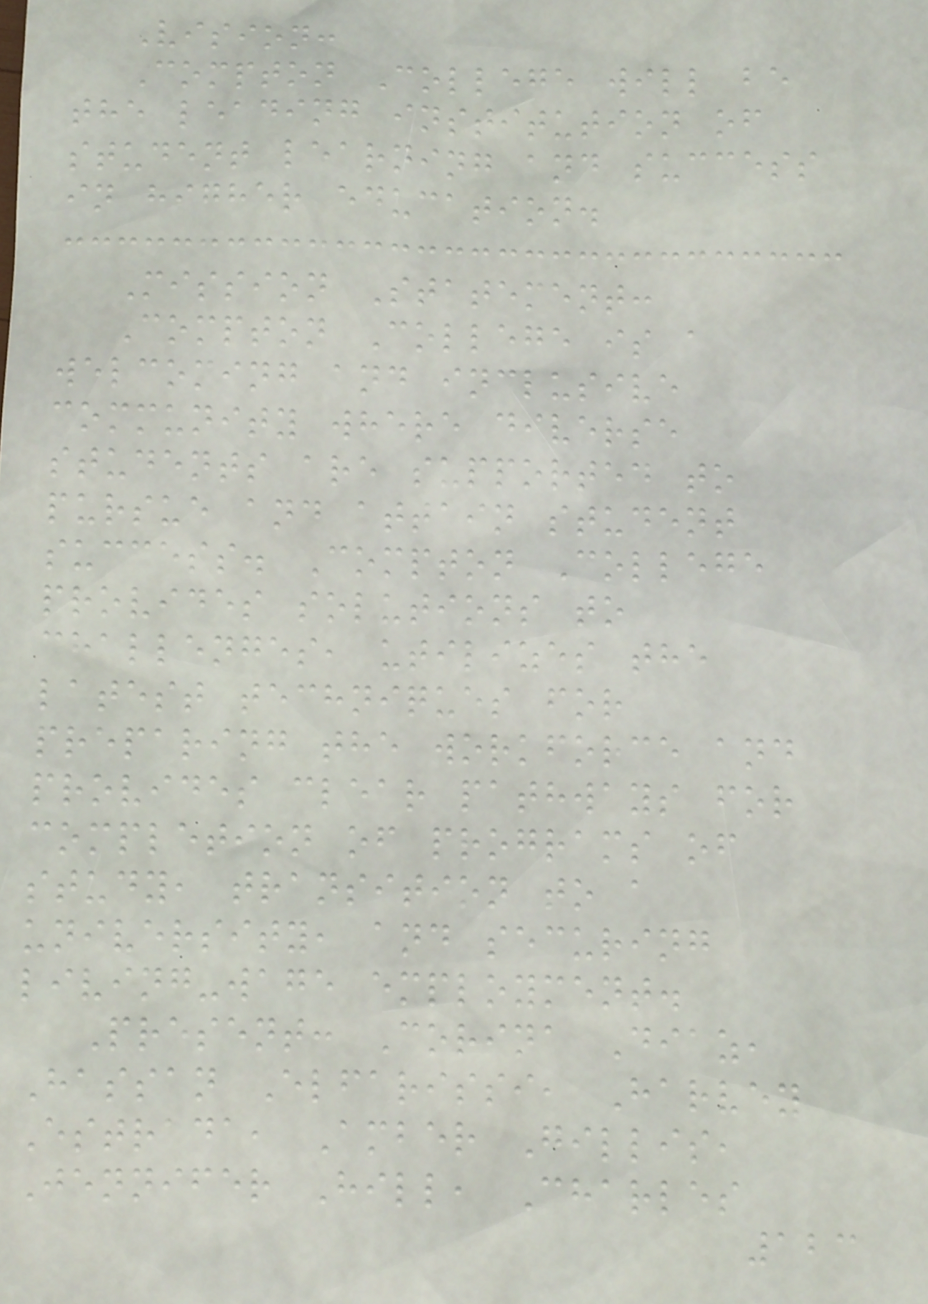Vision:
Compton College will be
the leading institution of
student learning and success
in higher education.
Mission Statement:
Compton College is a
welcoming and inclusive
community where diverse
students are supported to
pursue and attain student
success. Compton College
provides solutions to
challenges, utilizes the
latest techniques for
preparing the workforce and
provides clear pathways for
completion of programs of
study, transition to a
university, and securing
living-wage employment.
Present: Corina Diaz,
Hassan Elfarissi, Harvey
Estrada, Amber Gillis,
Jennifer Hill, Charles
123
